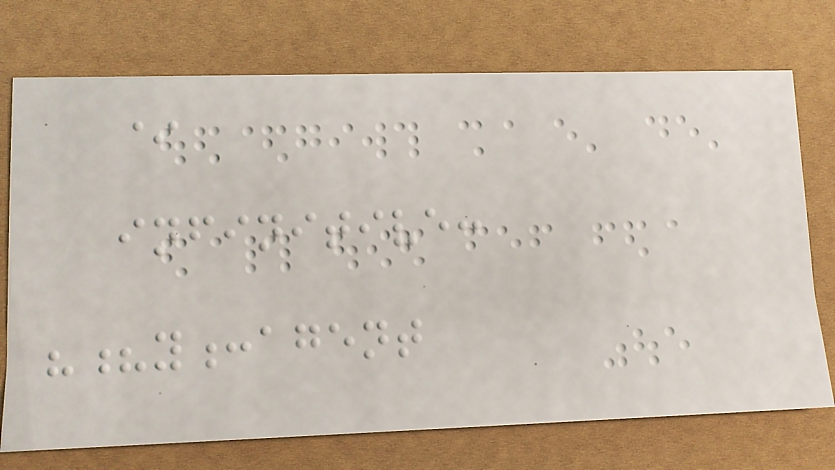*
infinitive:
"?y:agent
